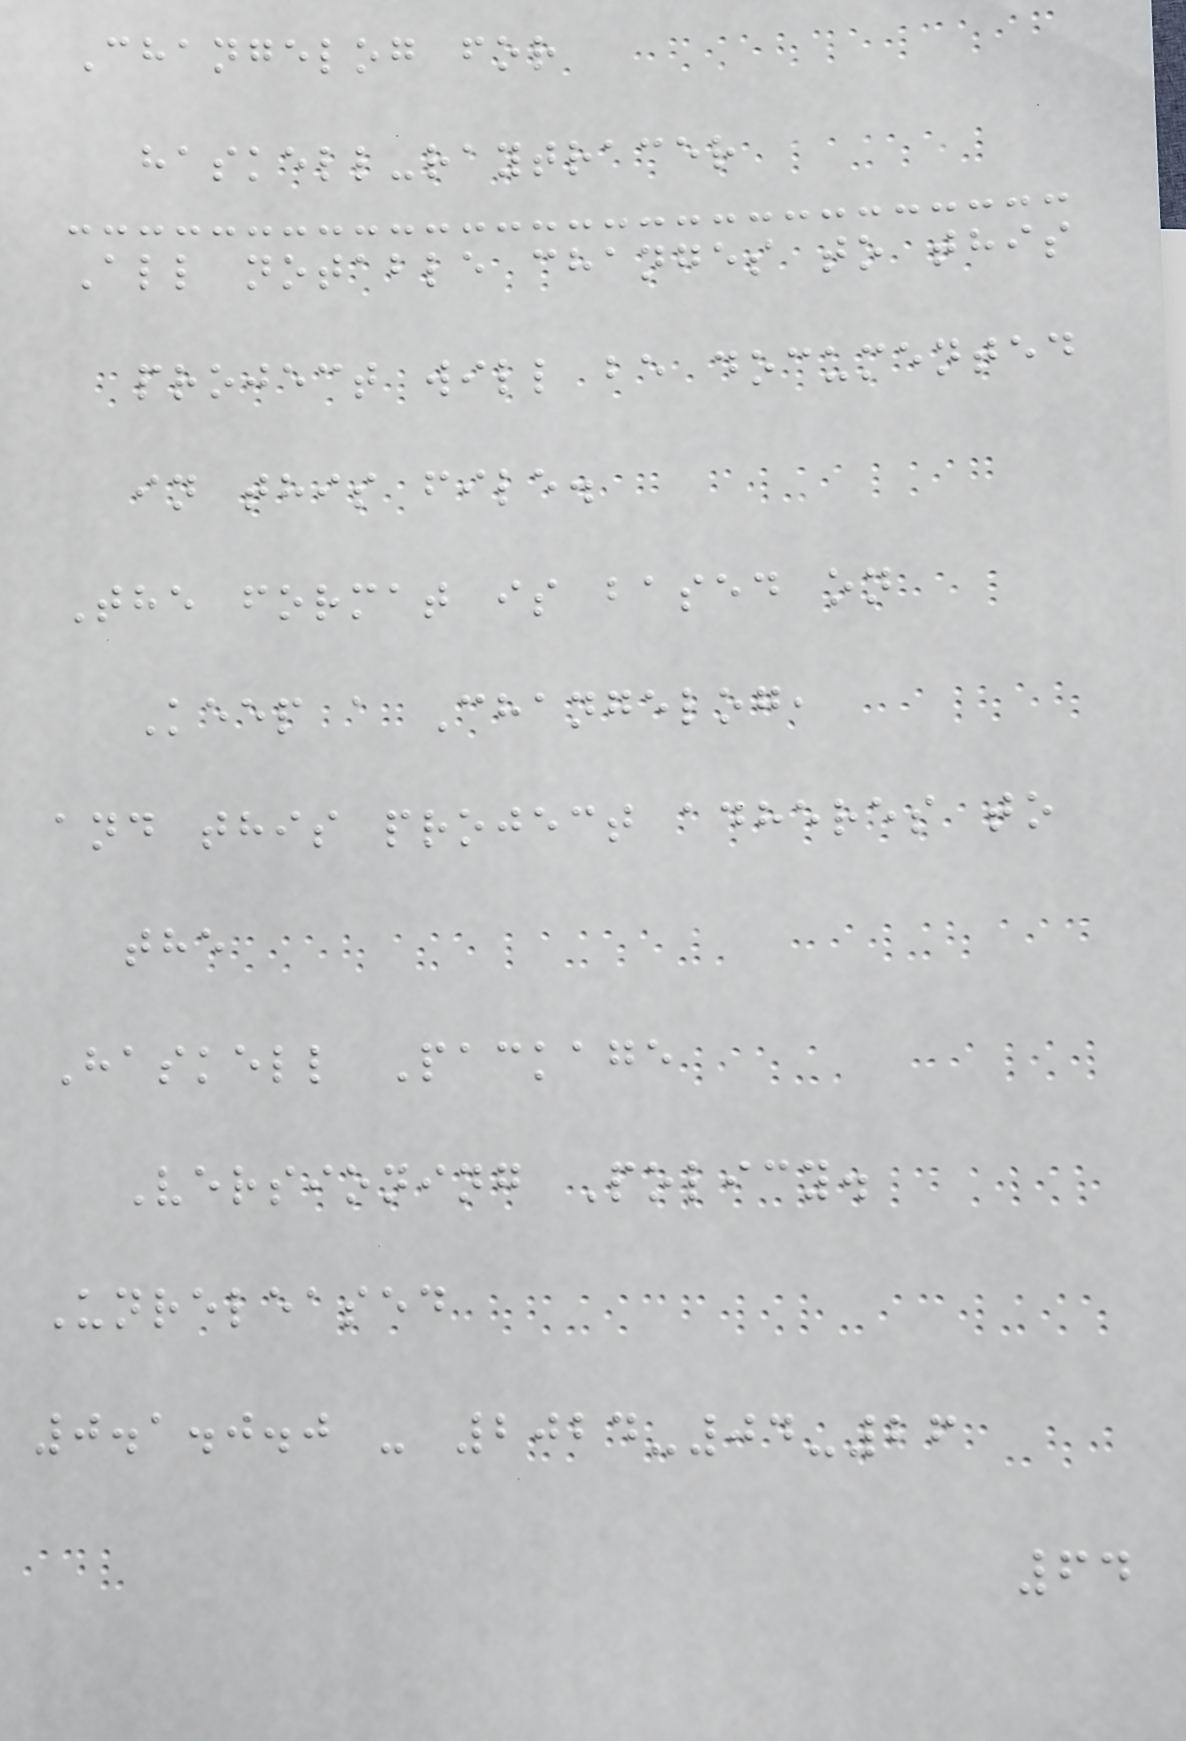Changelog for
haskell-raytracer
All notable changes to this
project will be documented
in this file.
The format is based on
Keep a Changelog,
and this project adheres to
the
Haskell Package
Versioning Policy.
Unreleased
0.1.0.0 - 2024-04-26
64
